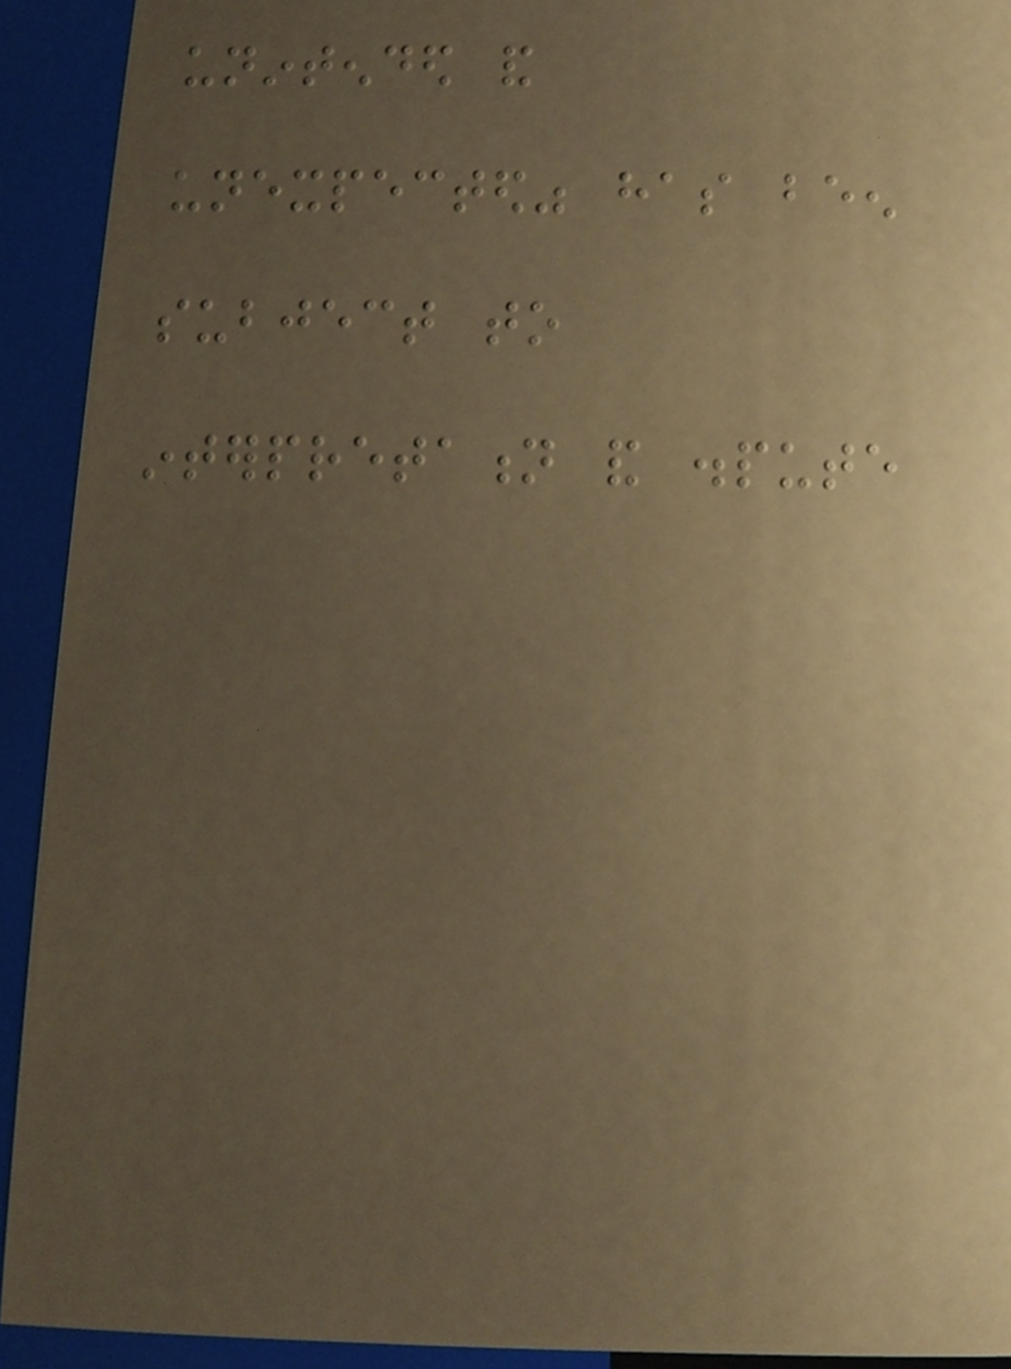unintended and
unexpected" has been
subject to
interpretation and dispute
